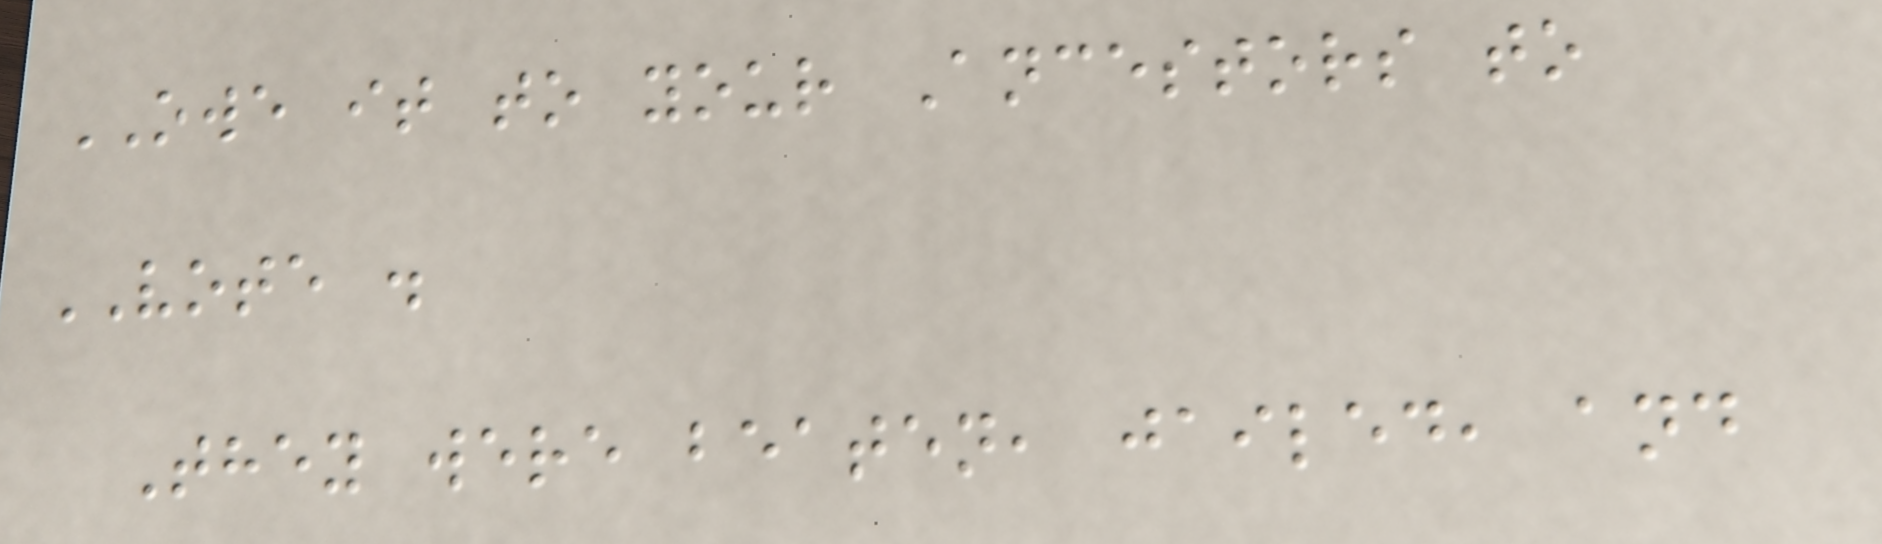OWE it to your Ancestors to
VOTE .
They were beaten, jailed, and
